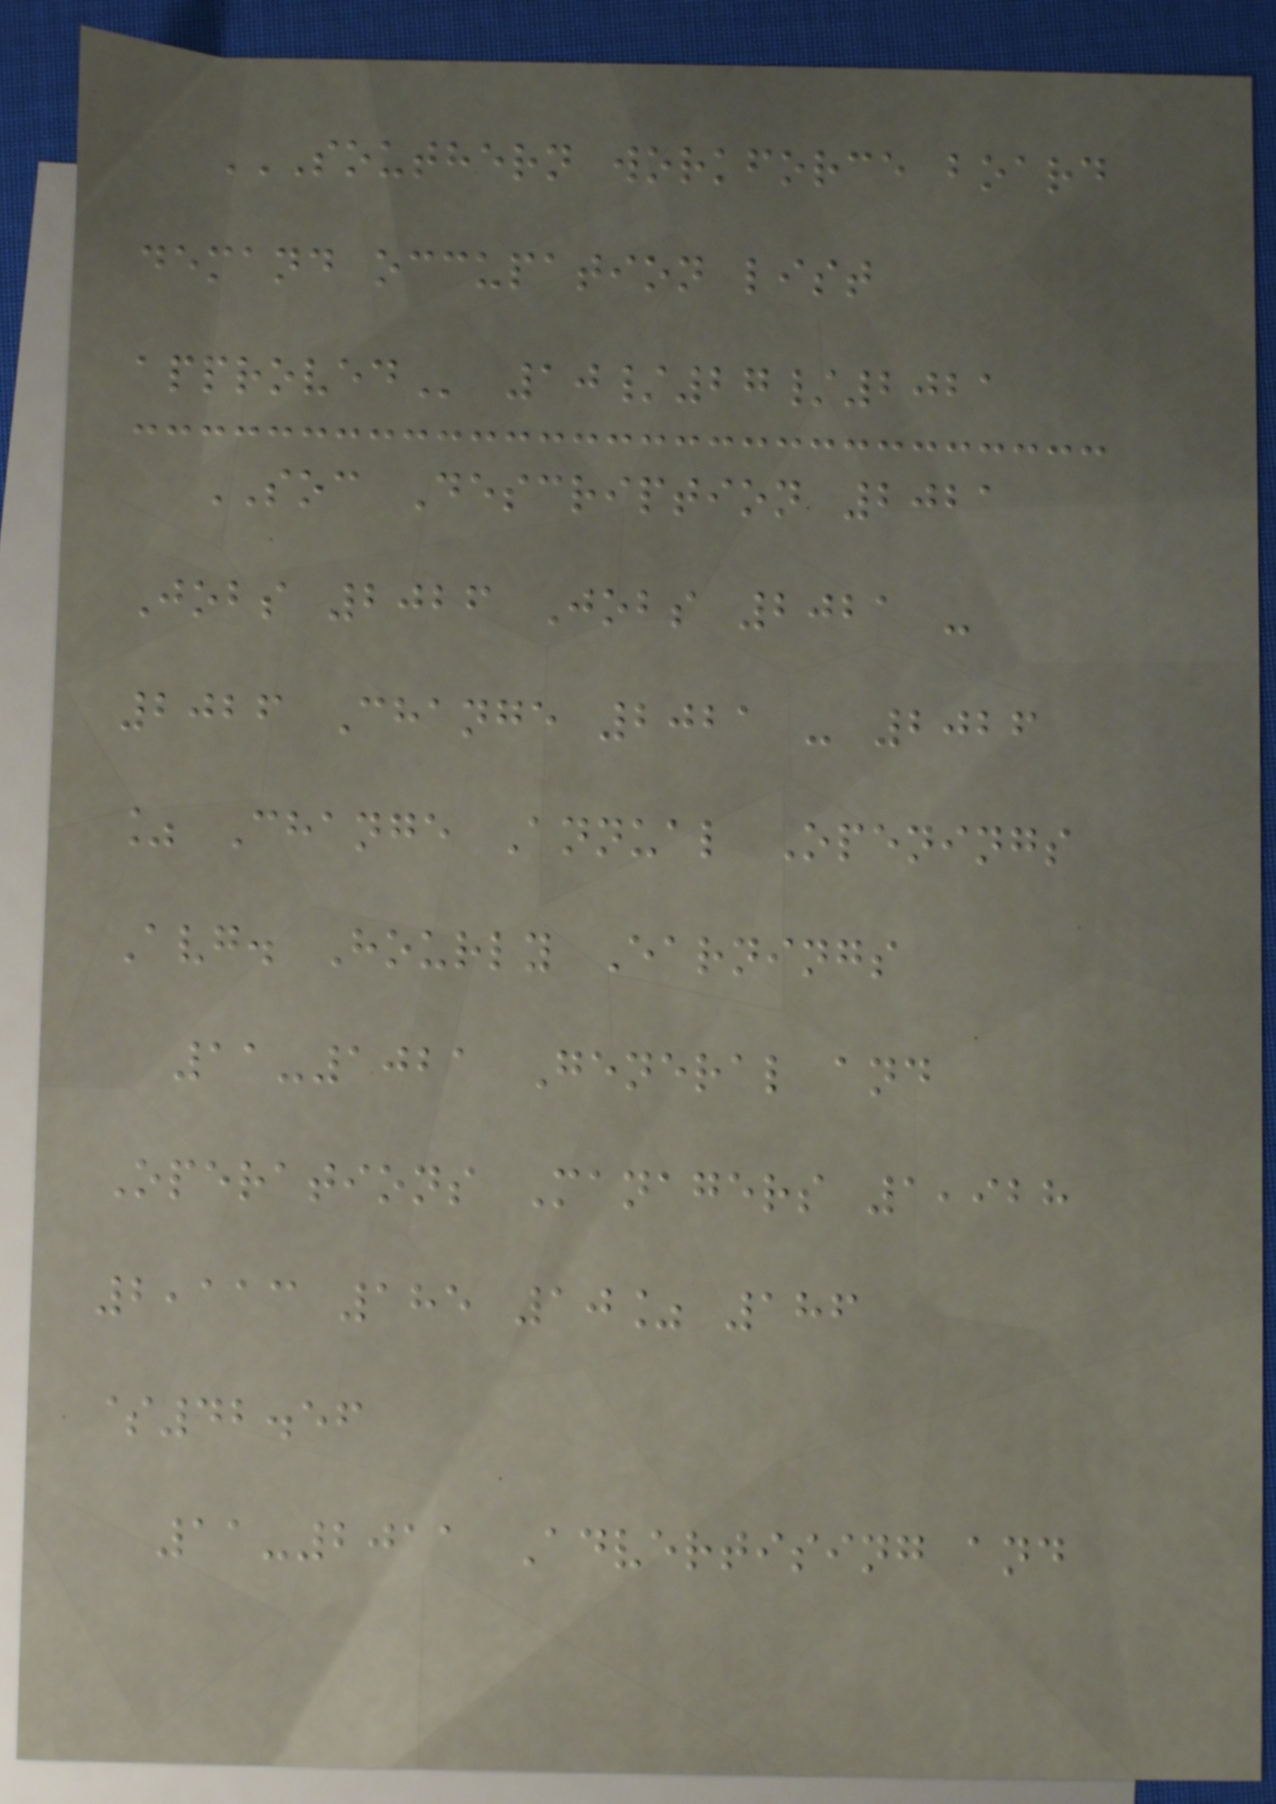SOUTHERN WORKFORCE BOARD
DEMAND OCCUPATION LIST
APPROVED 10/27/2021
SOC Description 2021
Jobs 2026 Jobs 2021 -
2026 Change 2021 - 2026
% Change Annual Openings
Avg. Hourly Earnings
11-1021 General and
Operations Managers 1,928
2,113 185 10% 186
$42.56
11-2011 Advertising and
